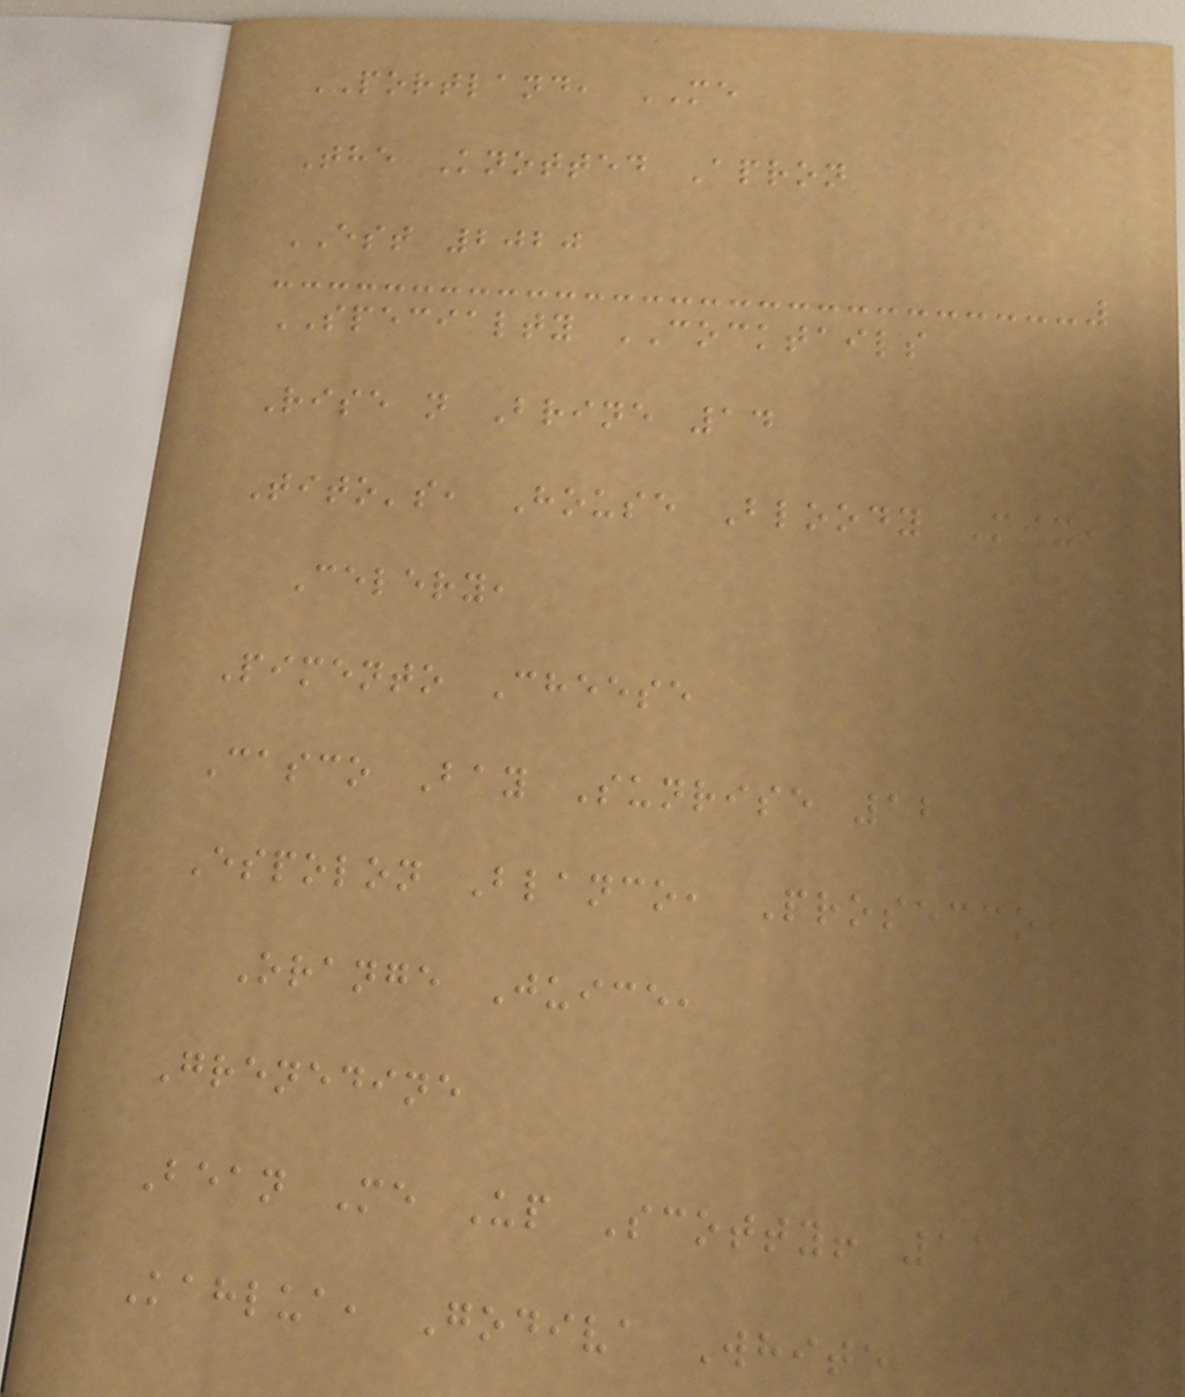PORTLAND, ME
The Knotted Apron
EST 2020
SPECIALTY COCKTAILS
Rise n Brine 14
Tito's, House Bloody Mix,
Celery,
Pimento Cheese
Casco Bay Sunrise 12
Espolon Blanco, Prosecco,
Orange Juice,
Grenedine
Bean Me Up Scotty! 11
Kahlua, Godiva White
